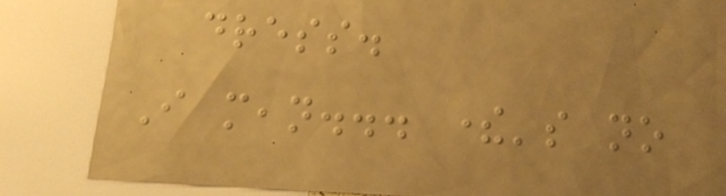dress.
I mean... there's no
